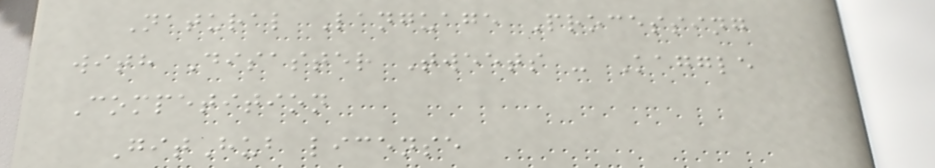Natural Language Processing
with Disaster Tweets - Kaggle
Competition
GitHub license
